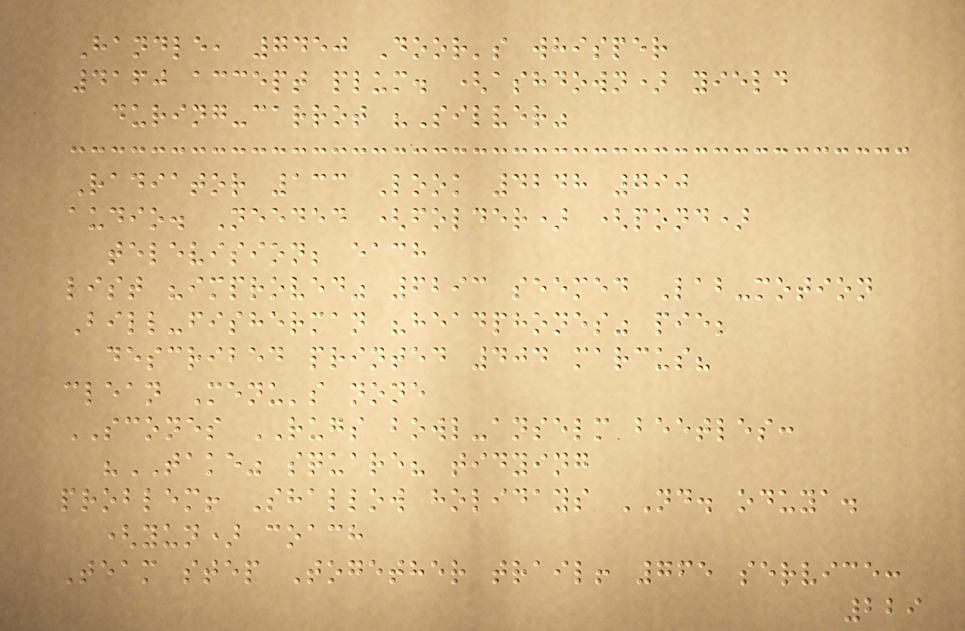Handle, 7450 Door's whisper
4160 accept plum. (ashdown) yield
during-carrot "Silver"
Radiator 133 Look 4248 790
audio. Needed (folder) (pond)
television; each
list "improved" 6293 seemed Lab-motion
Bill-fisherman "headphones" pie;
described printed 404 marcus?
clean Menu's none
SCONES RUGS bowl-anselm beetles:
"TAKE" square? tidying
problem! Shallow holidays ND. oduya.
(yun) coach
Team step Together trail! 765 service:
229
